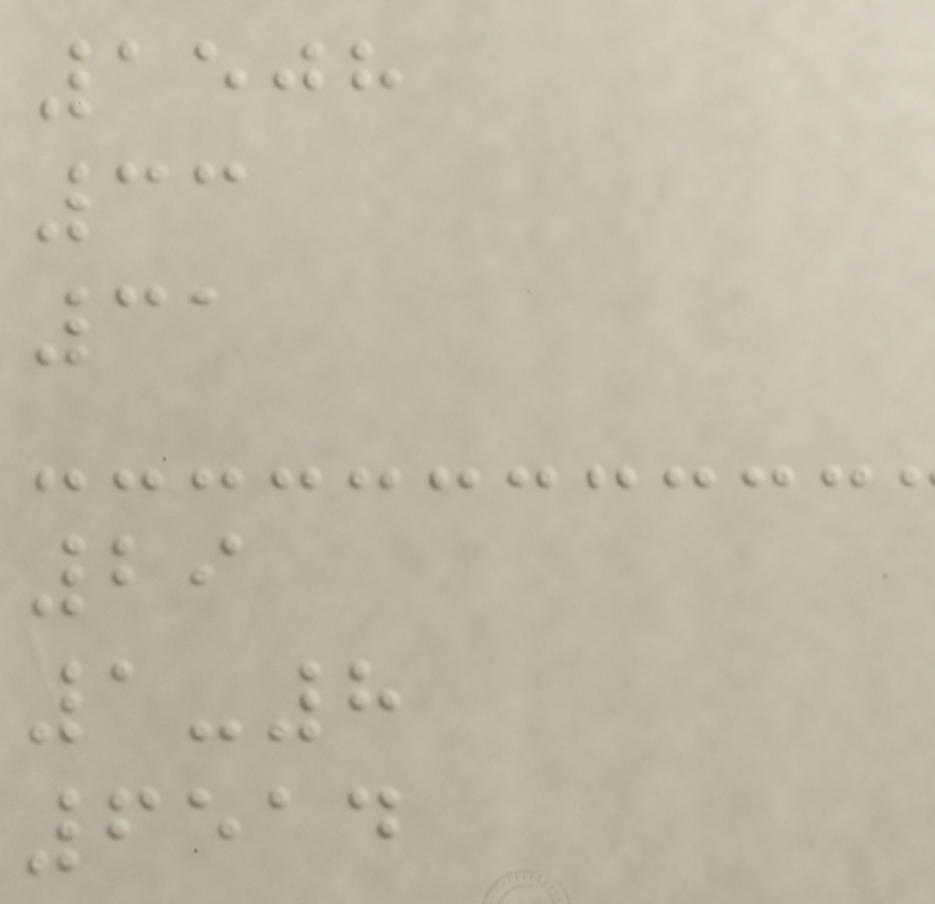1508
33
31
29
1-8
6514
